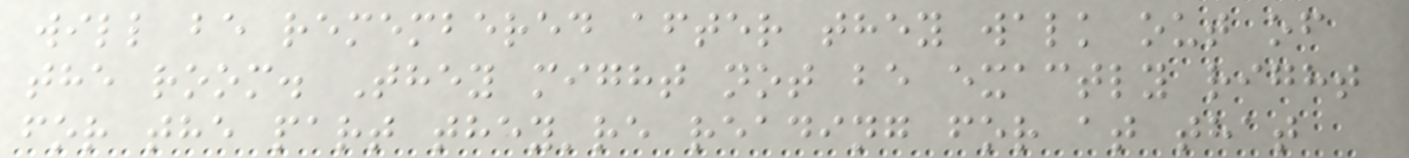will be remembered after they walk out of
the room. They might not be exactly right
for the part they're reading for at that
